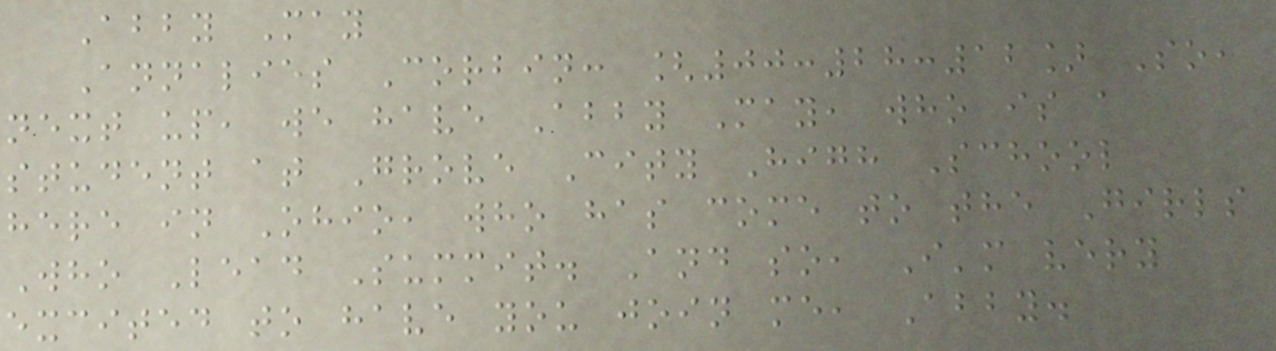Abby May
Annalies Corbin: [00:28:12] So,
next up, we have Abby May, who is a
student at Grove City High School
here in Ohio, who has come to the Girls
Who Lead Summit. And so, I'm very
excited to have you join me, Abby.
